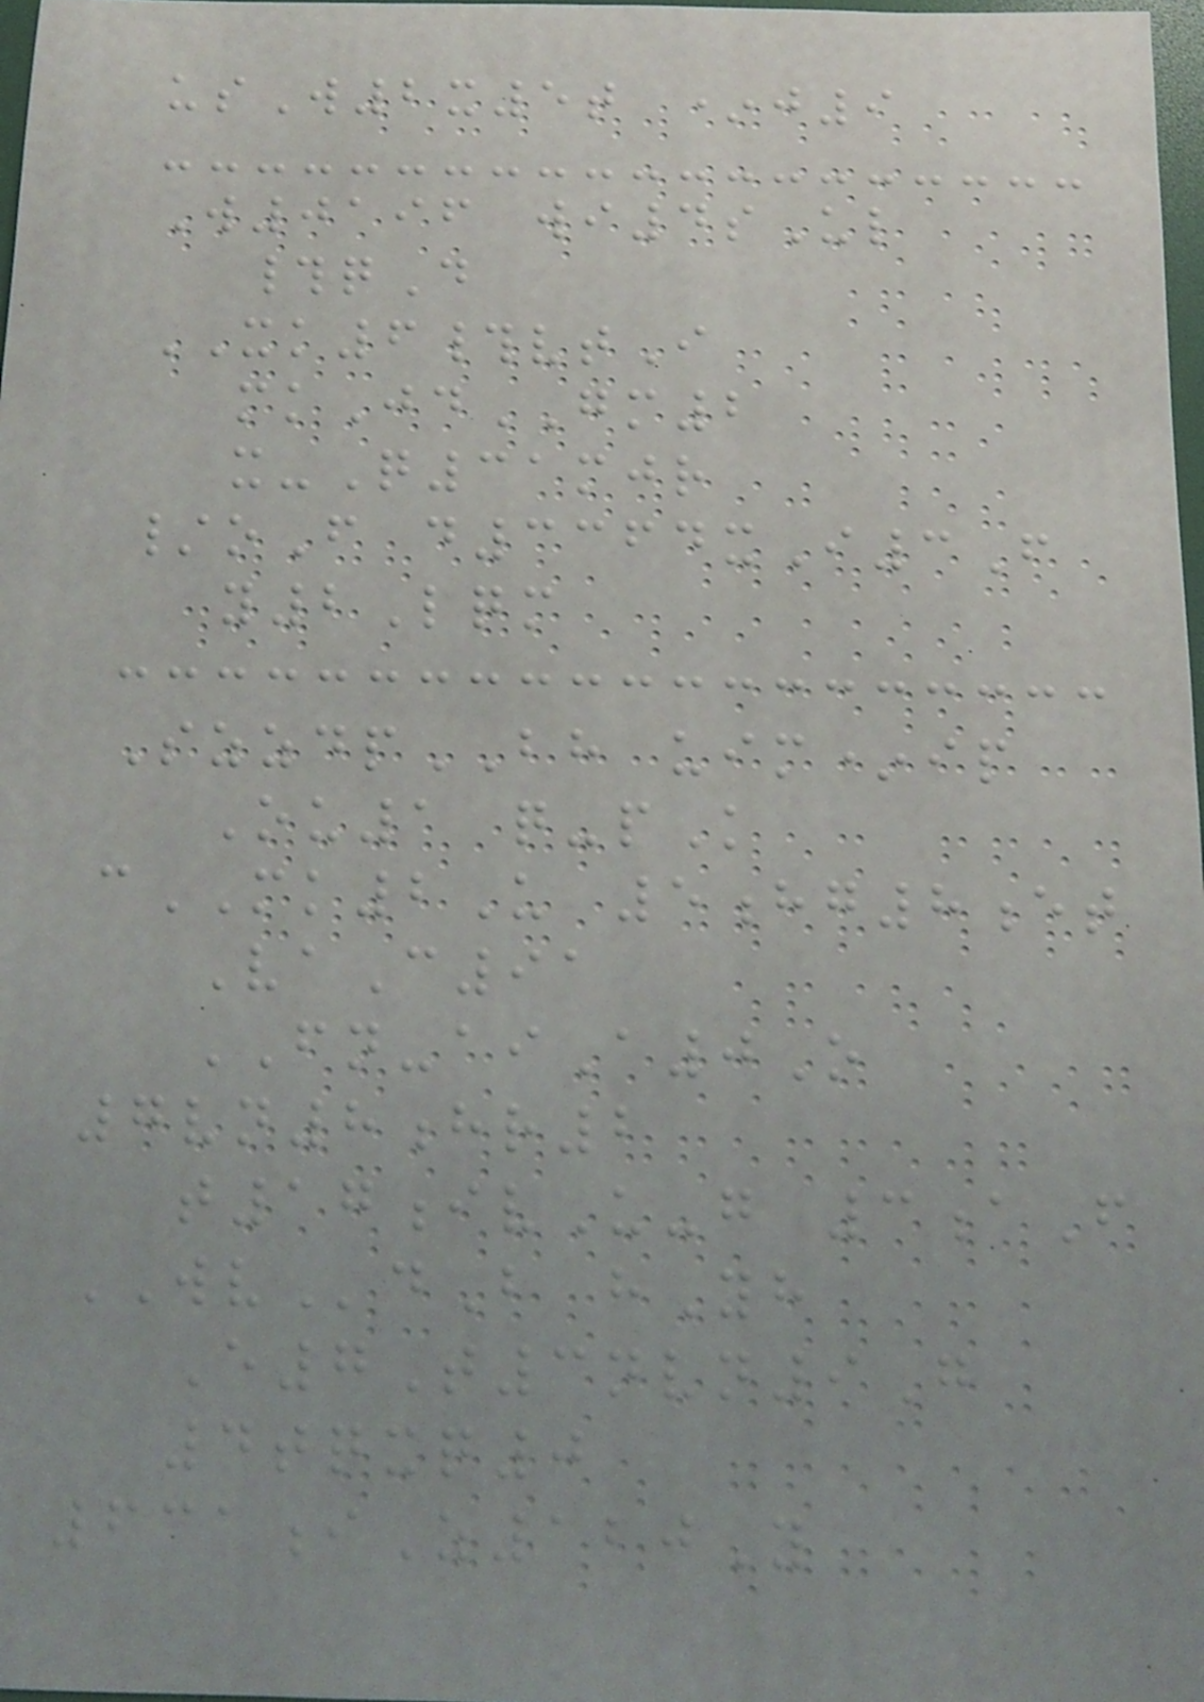usW2x5t *j9
W0196 wi4sUl
#qD
XK6#vtI
mkJdGM2
x-Q31mjr
/oF d3364xI3F
y2Lqm
SzzdpBH uim*ip
Ou1 q-pK
cMK2U 5hg8et
VaC91
FN-aiA0O
7vn8hr2
t17ivU-g 3aF
WVdB hYh
E7T3nvn9G
4tqxq0
631iZ120Y
